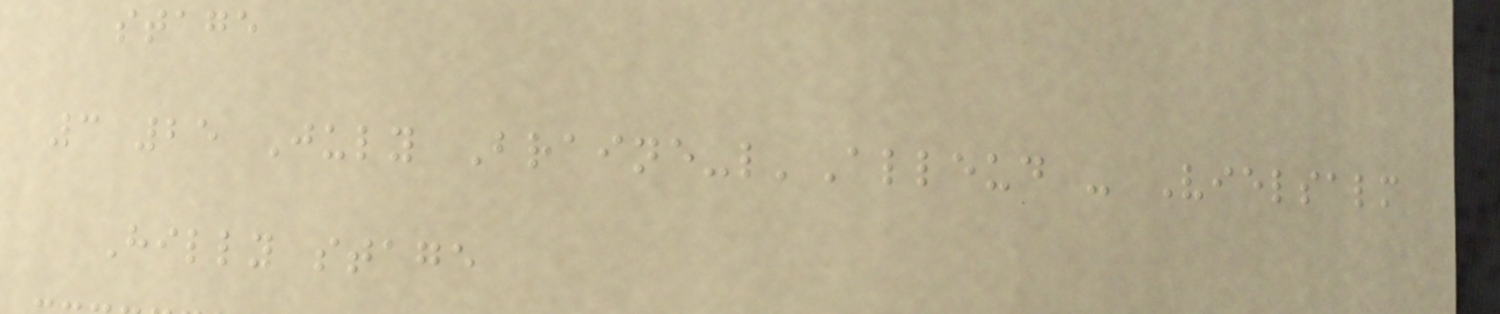stage
3 25 July Braine-l'Alleud - Vielsalm
Hilly stage
